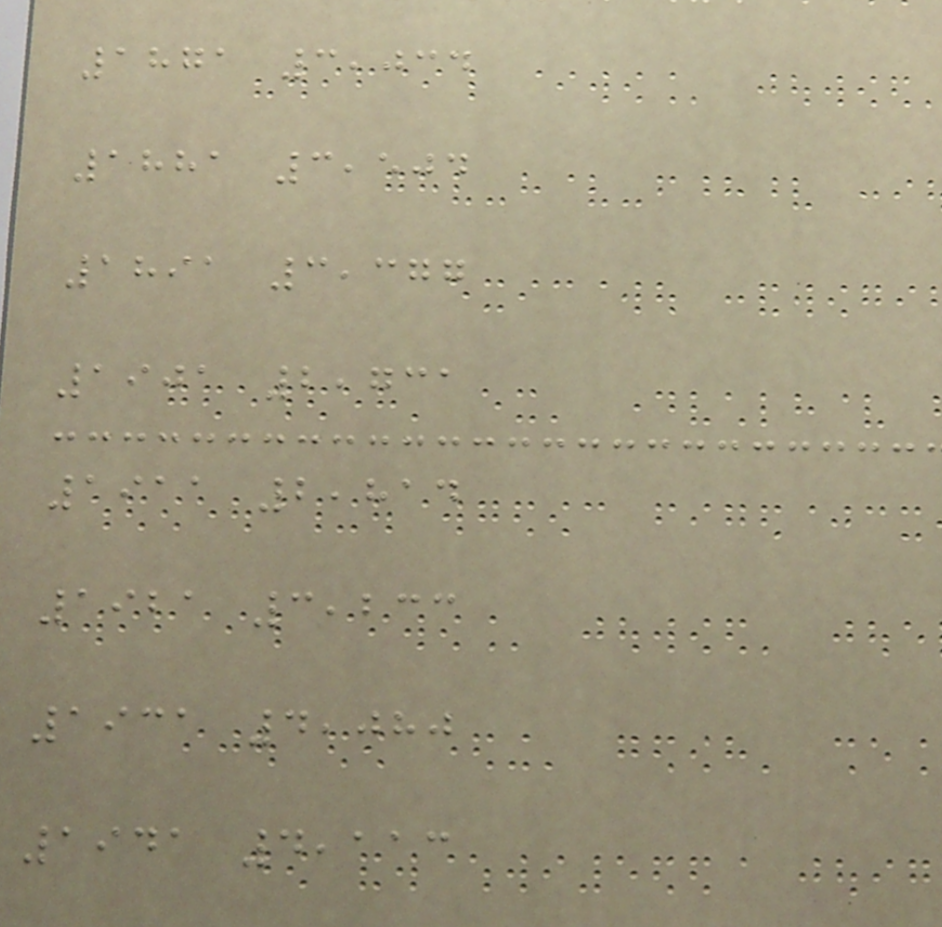1871 3,034
1881 3,504
1891 3,377
1901 2,731
1911 2,814
1921 3,233
1931 4,080
1941 4,113
